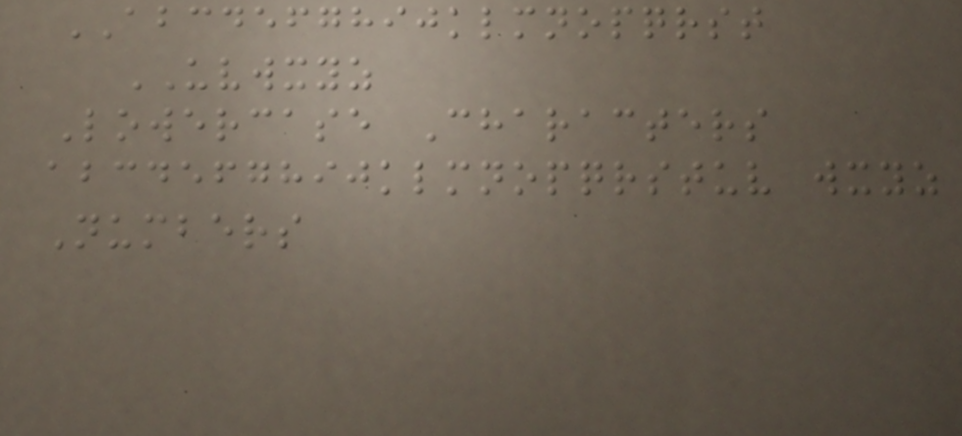ABCDEFGHIJKLMNOPQRST
UVWXYZ
Lowercase Characters
abcdefghijklmnopqrstuv wxyz
Numbers
